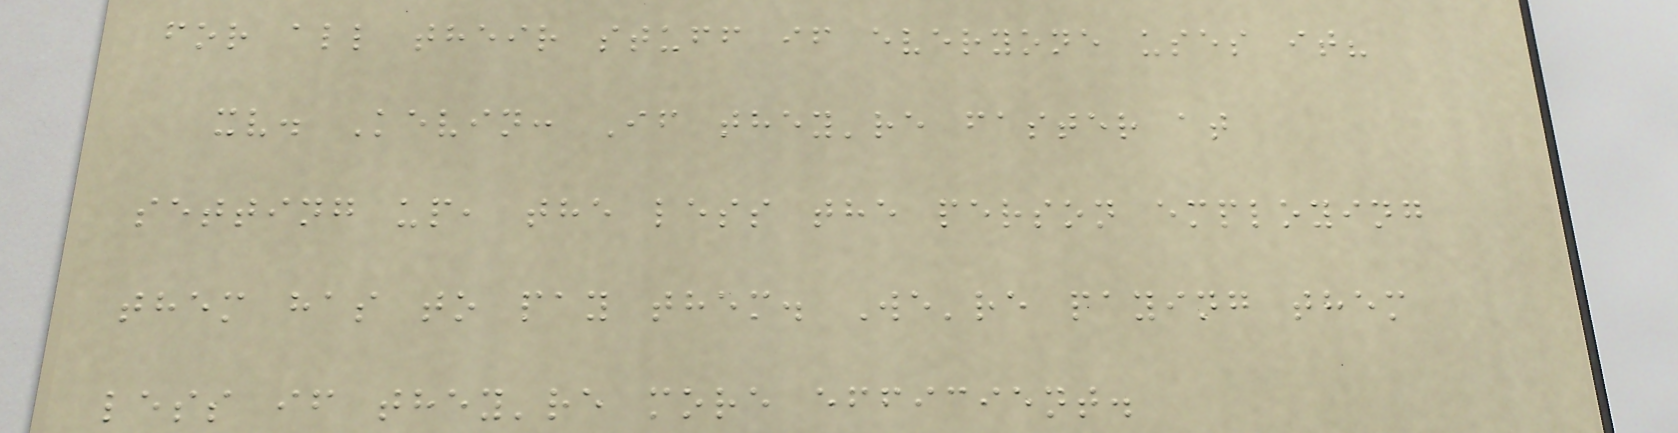for all their stuff if everyone uses it?
xv. Kevin: If they're faster at
setting up, the less the person employing
them has to pay them. We're paying them
less if they're more efficient.
